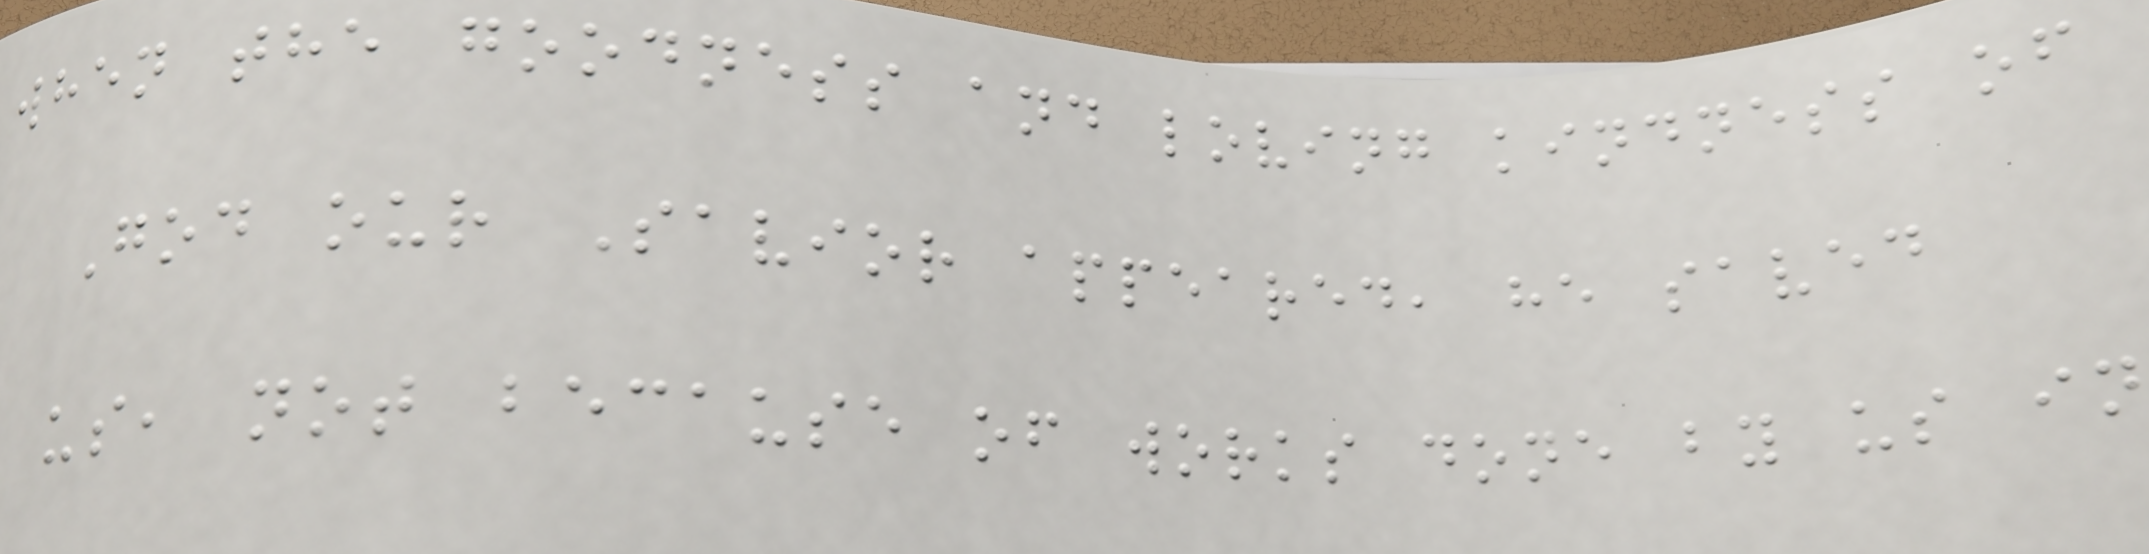when the goodness and loving kindness of
God our Savior appeared, he saved
us, not because of works done by us in
